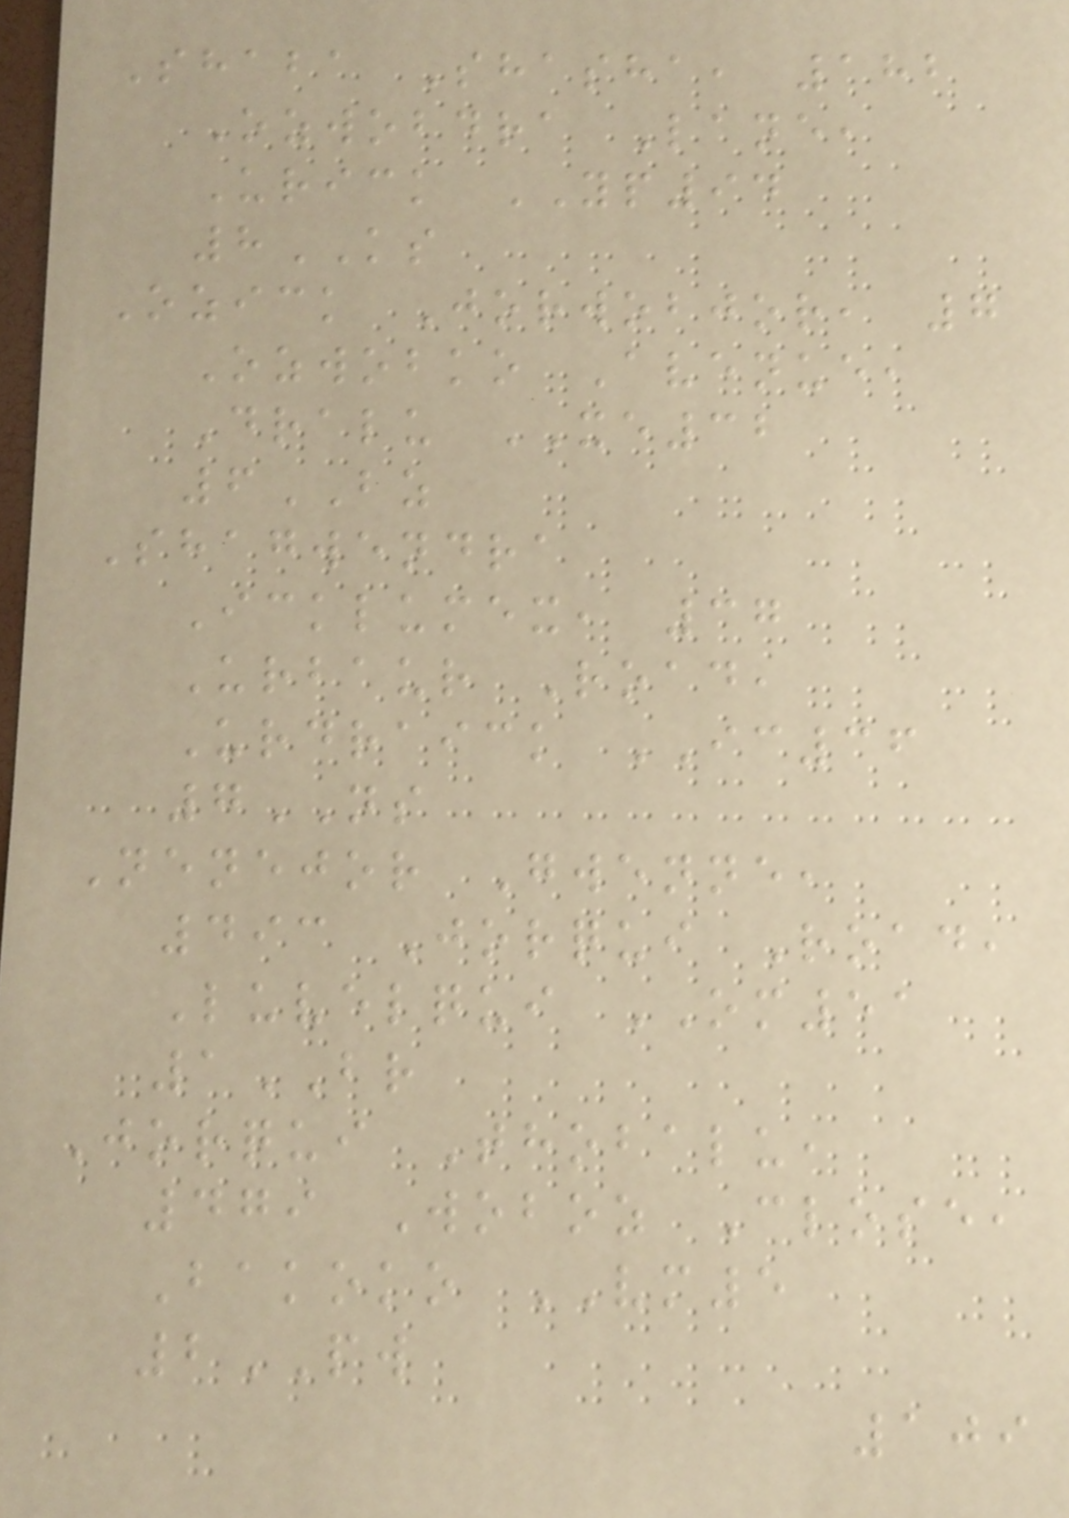Shaba Shasha, 182
Ozwobdra Lane,
Urick YP94
8KS
Ozick Jorwobjor, 7
Ozwobko Avenue,
Dralu XE32
6BZ
Shagwendra
Icklumex, 37
Urbaur Road,
Urdraick IC36
7NS
Nenejor Gwenne,
493 Jorqui Road,
Luvelqui OM51
1BR
Jorqui Thobalu,
479 Woboz Close,
Bakoko VM5
2PW
109
